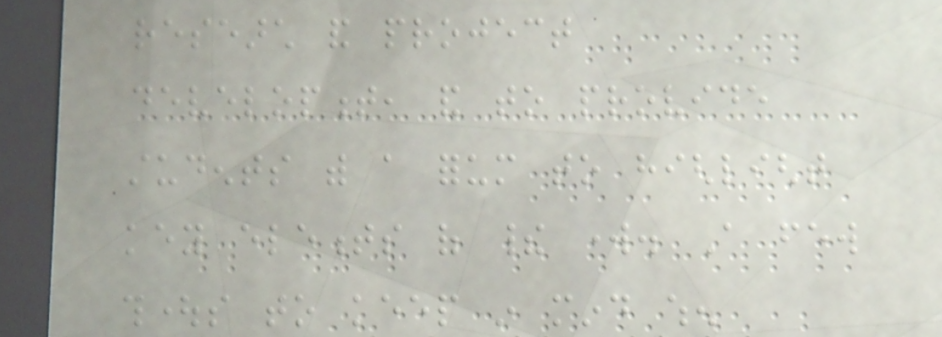research and project
development, and to provide
students with a forum to highlight
key elements of their work. A few
thoughts to keep in mind when
